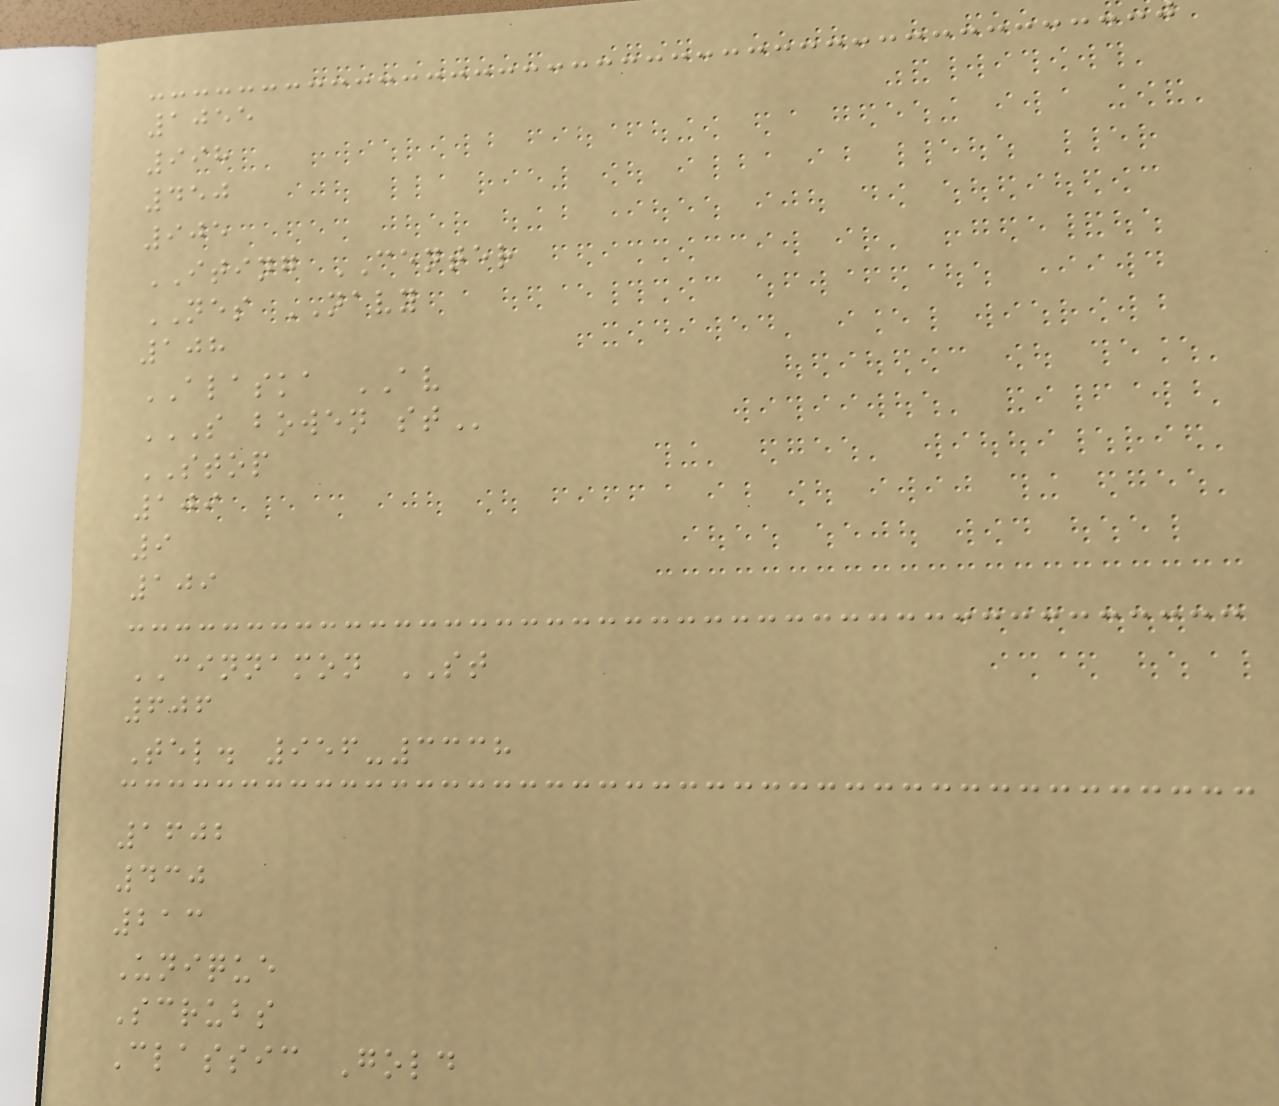1055
998
450
905
ITING CENTER
NES NAVY
108
ALASKA AV
S BOWEN ST
STOP
109
9
109
CINNAMON ST
606
Tel. 956-3338
1602
430
213
Unique
Scrubs
Classic Gold
